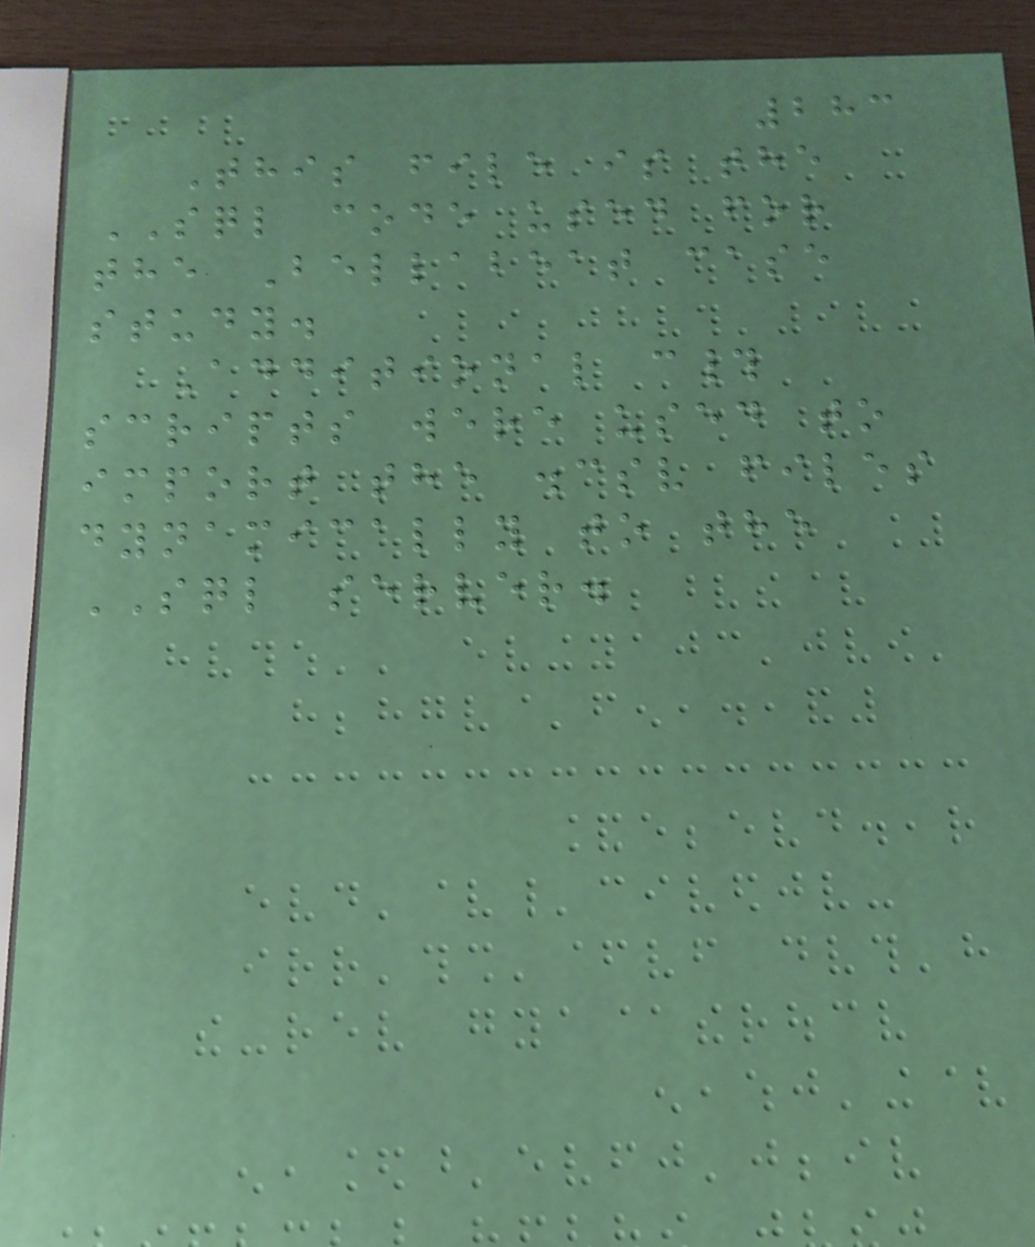283
This file is the
SQL code used for
the Bellabeat case
study.
Additional c#
scripts were used to
import the .csv files
dynamically to the
SQL server.
